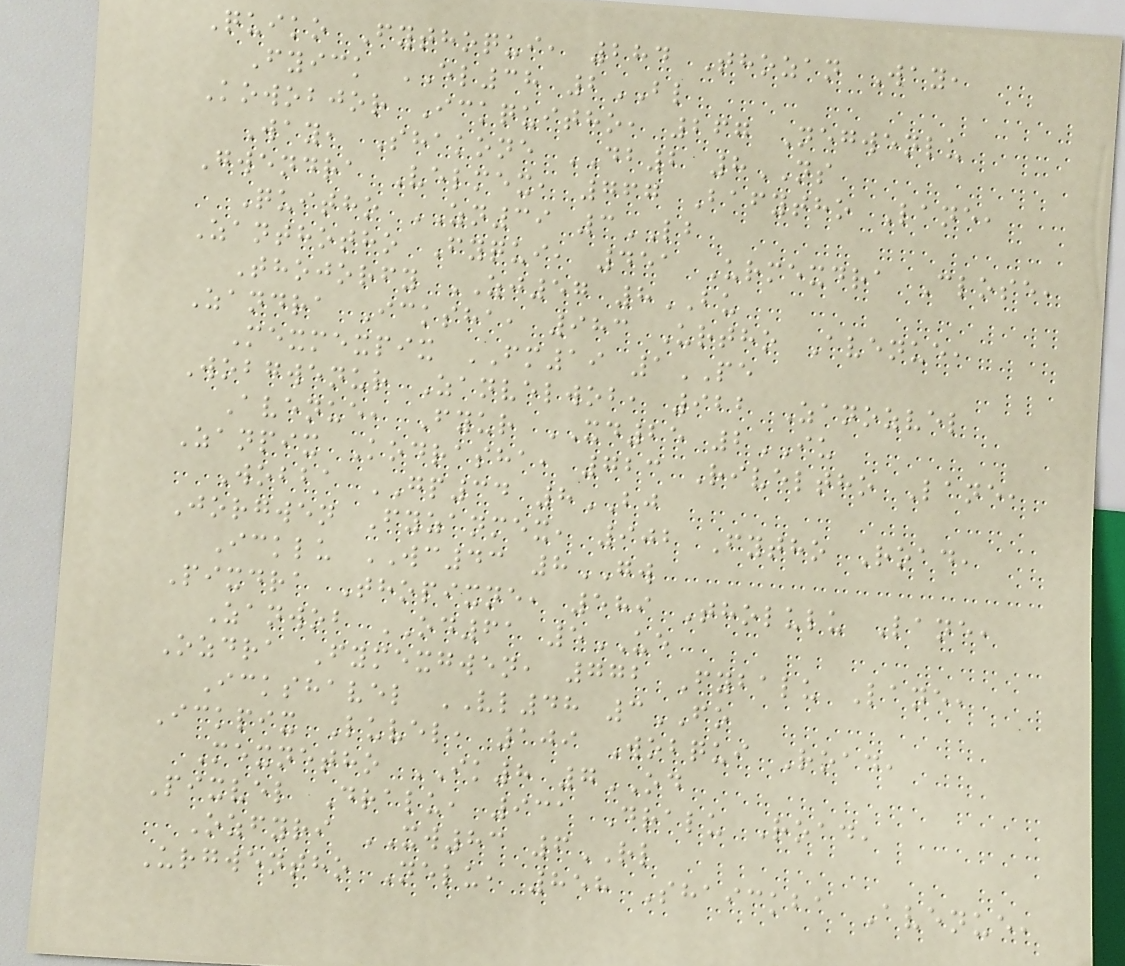Quiko Fythoqui, 284 Thozan Way,
Fyick EL38 2BL
Kowobjor Ickquitho, 267 Negwenlu
Way, Shakone DB2 8NS
Gwendra Velmex, 767 Bafytho Lane,
Quitho ZN39 3LB
Zanthotho Fyqui, 451 Urmexdra Close,
Thojorfy ZJ57 8BU
Zandra Icksha, 983 Urtho Avenue,
Mexmexpix FM19 1PE
Wobgwenur Zanvelwob, 922 Zanozvel
Avenue, Fyur XD25 2IU
Zanpix Kodrasha, 723 Riveltho Lane,
Wobba GP34 8BJ
Jorgwen Fyzanmex, 902 Fytho Road,
Icklu WC43 8GW
Pixdra Thopixne, 589 Tholulu Lane,
Zanwob OD61 5UE
Ozdra Fymexgwen, 772 Fybalu Lane,
Ickshavel VL48 3FO
Ickpix Luvel, 109 Wobqui Road,
Mexnetho IK8 7OD
Pixvel Dralu, 931 Dralu Road,
Ozfyri XW83 6RL
Urgwentho Nelu, 858 Shaickba Avenue,
